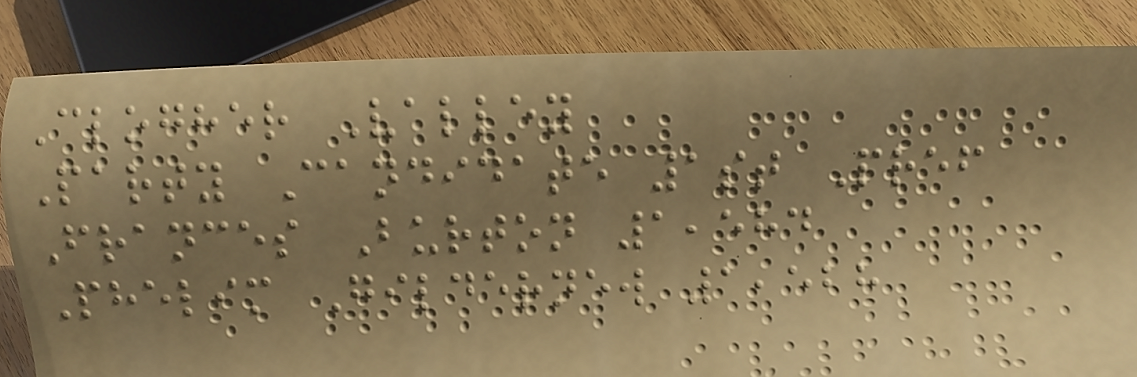Clogher Valley
Party Candidate 1st Pref
Frances Burton 1,584
Phelim Gildernew 1,528
